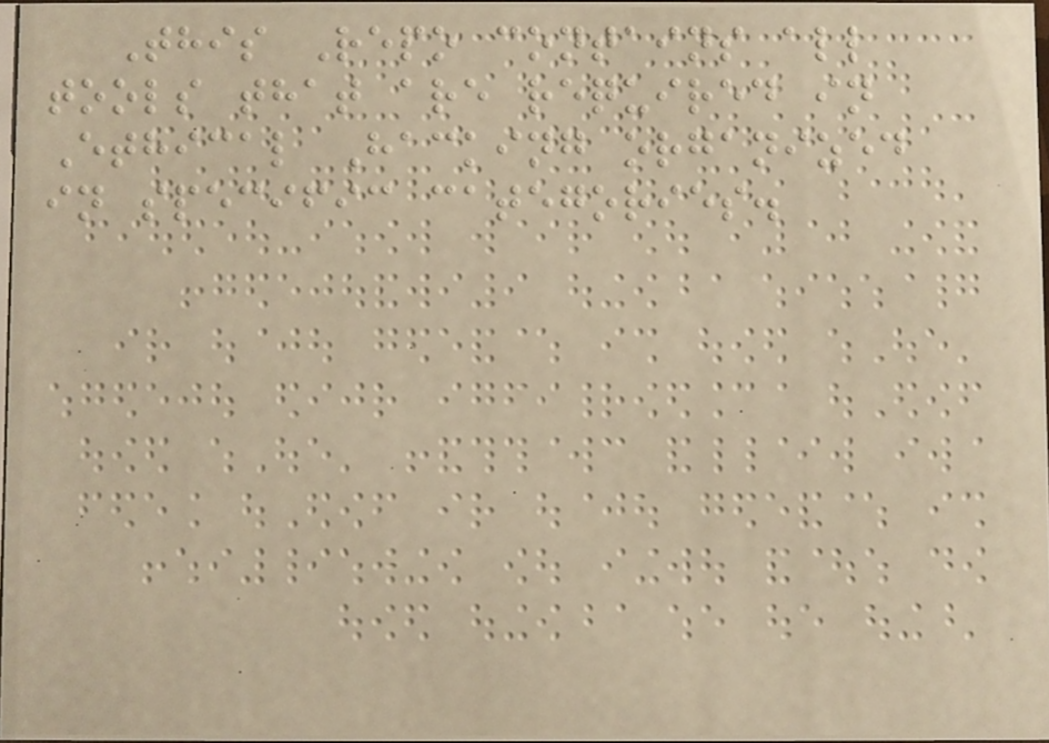This Repo contains all
tools that are required in
Ethical Hacking organized
in specific categories.
